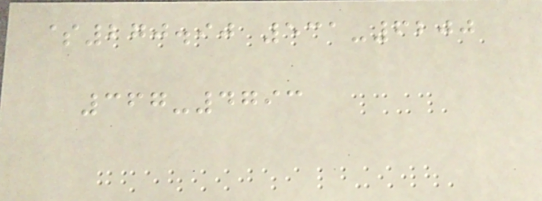$270.90 531-6200
367-4793
